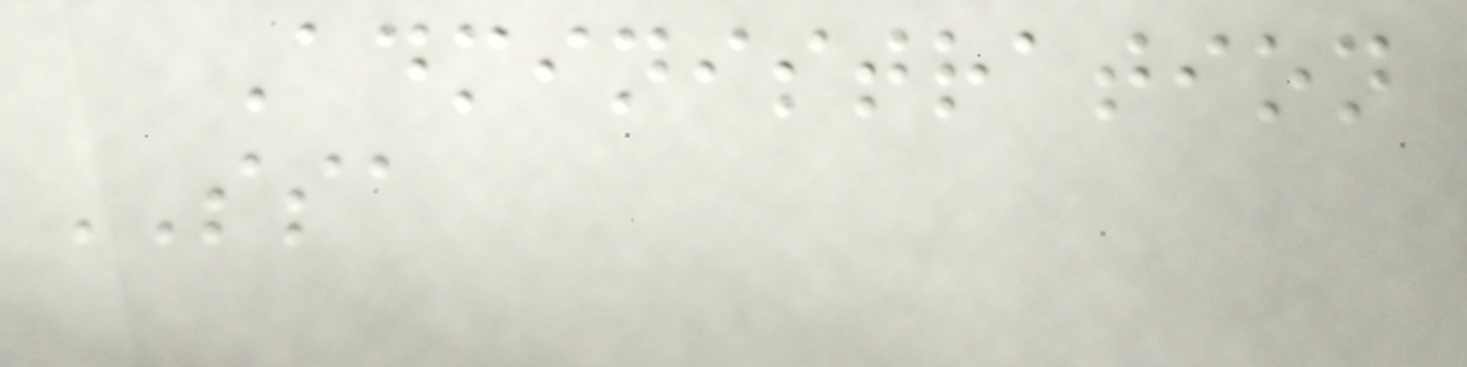Administration
SSA
